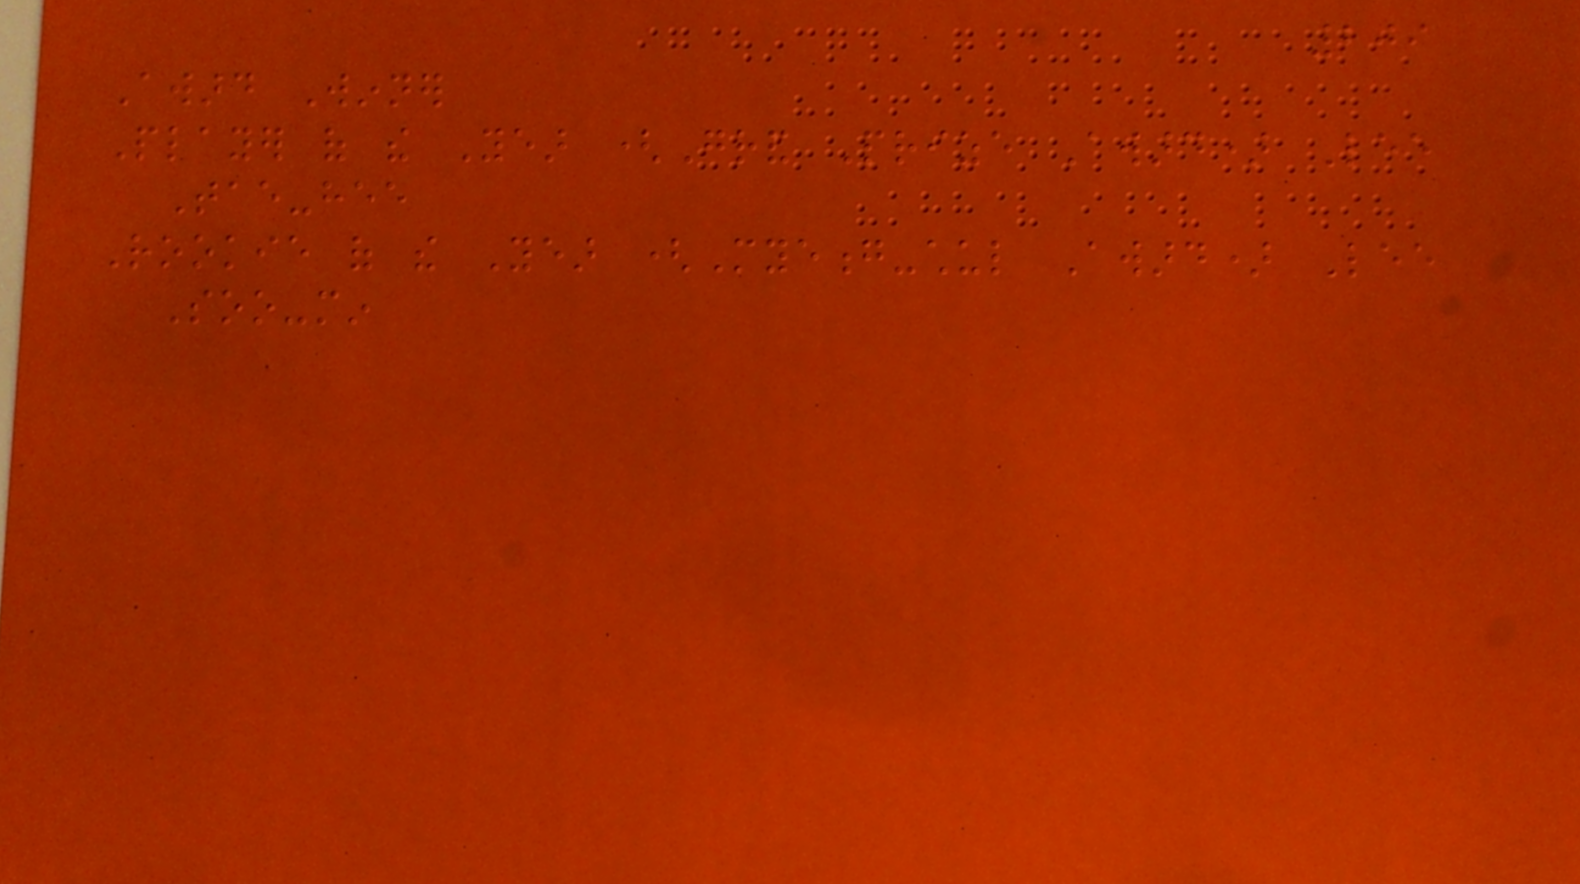209
Award Winner
Player of the Year (Grand Prize Award) Lee
Tae-hee
Rookie of the Year (Myeong-chul Award) Lee
Soo-min
